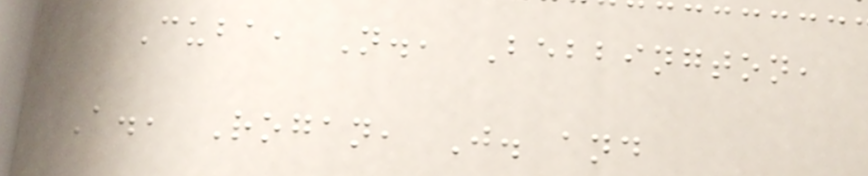Cuba, N., Bebbington,
A., Rogan, J. and
